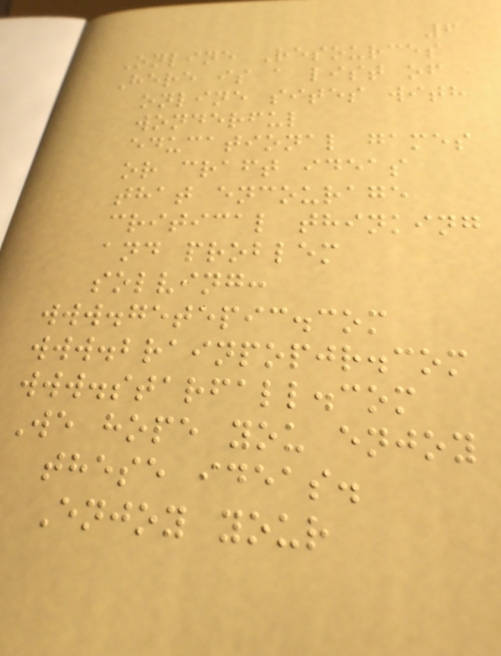6
Online Resources
Here is a list of
online sites with
wonderful
educational games
or craft ideas
that encourage
critical thinking
and problem
solving:
www.getepic.com
www.brainpopjr.com
www.starfall.com
We hope you enjoy
these ideas.
Enjoy your
